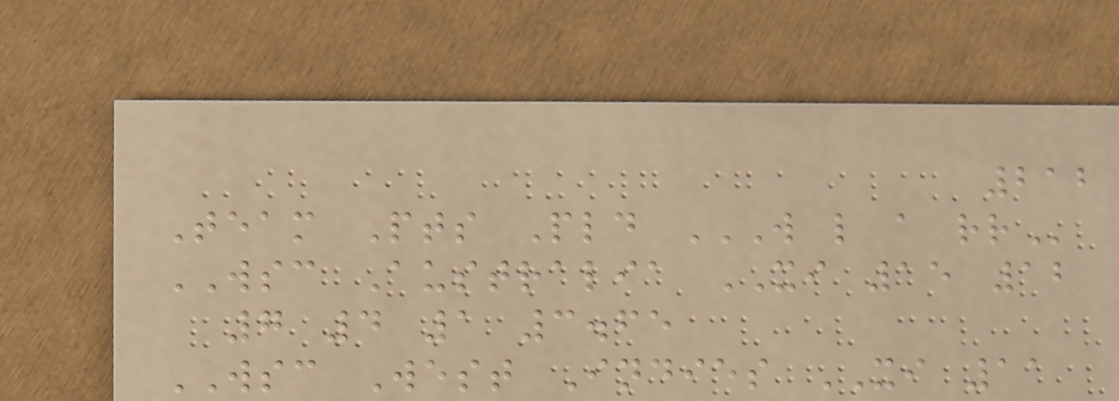212
Team Pts Pld W L A RR
WSC Australia XI 15 12
7 4 1 3.65
WSC West Indies XI 11
